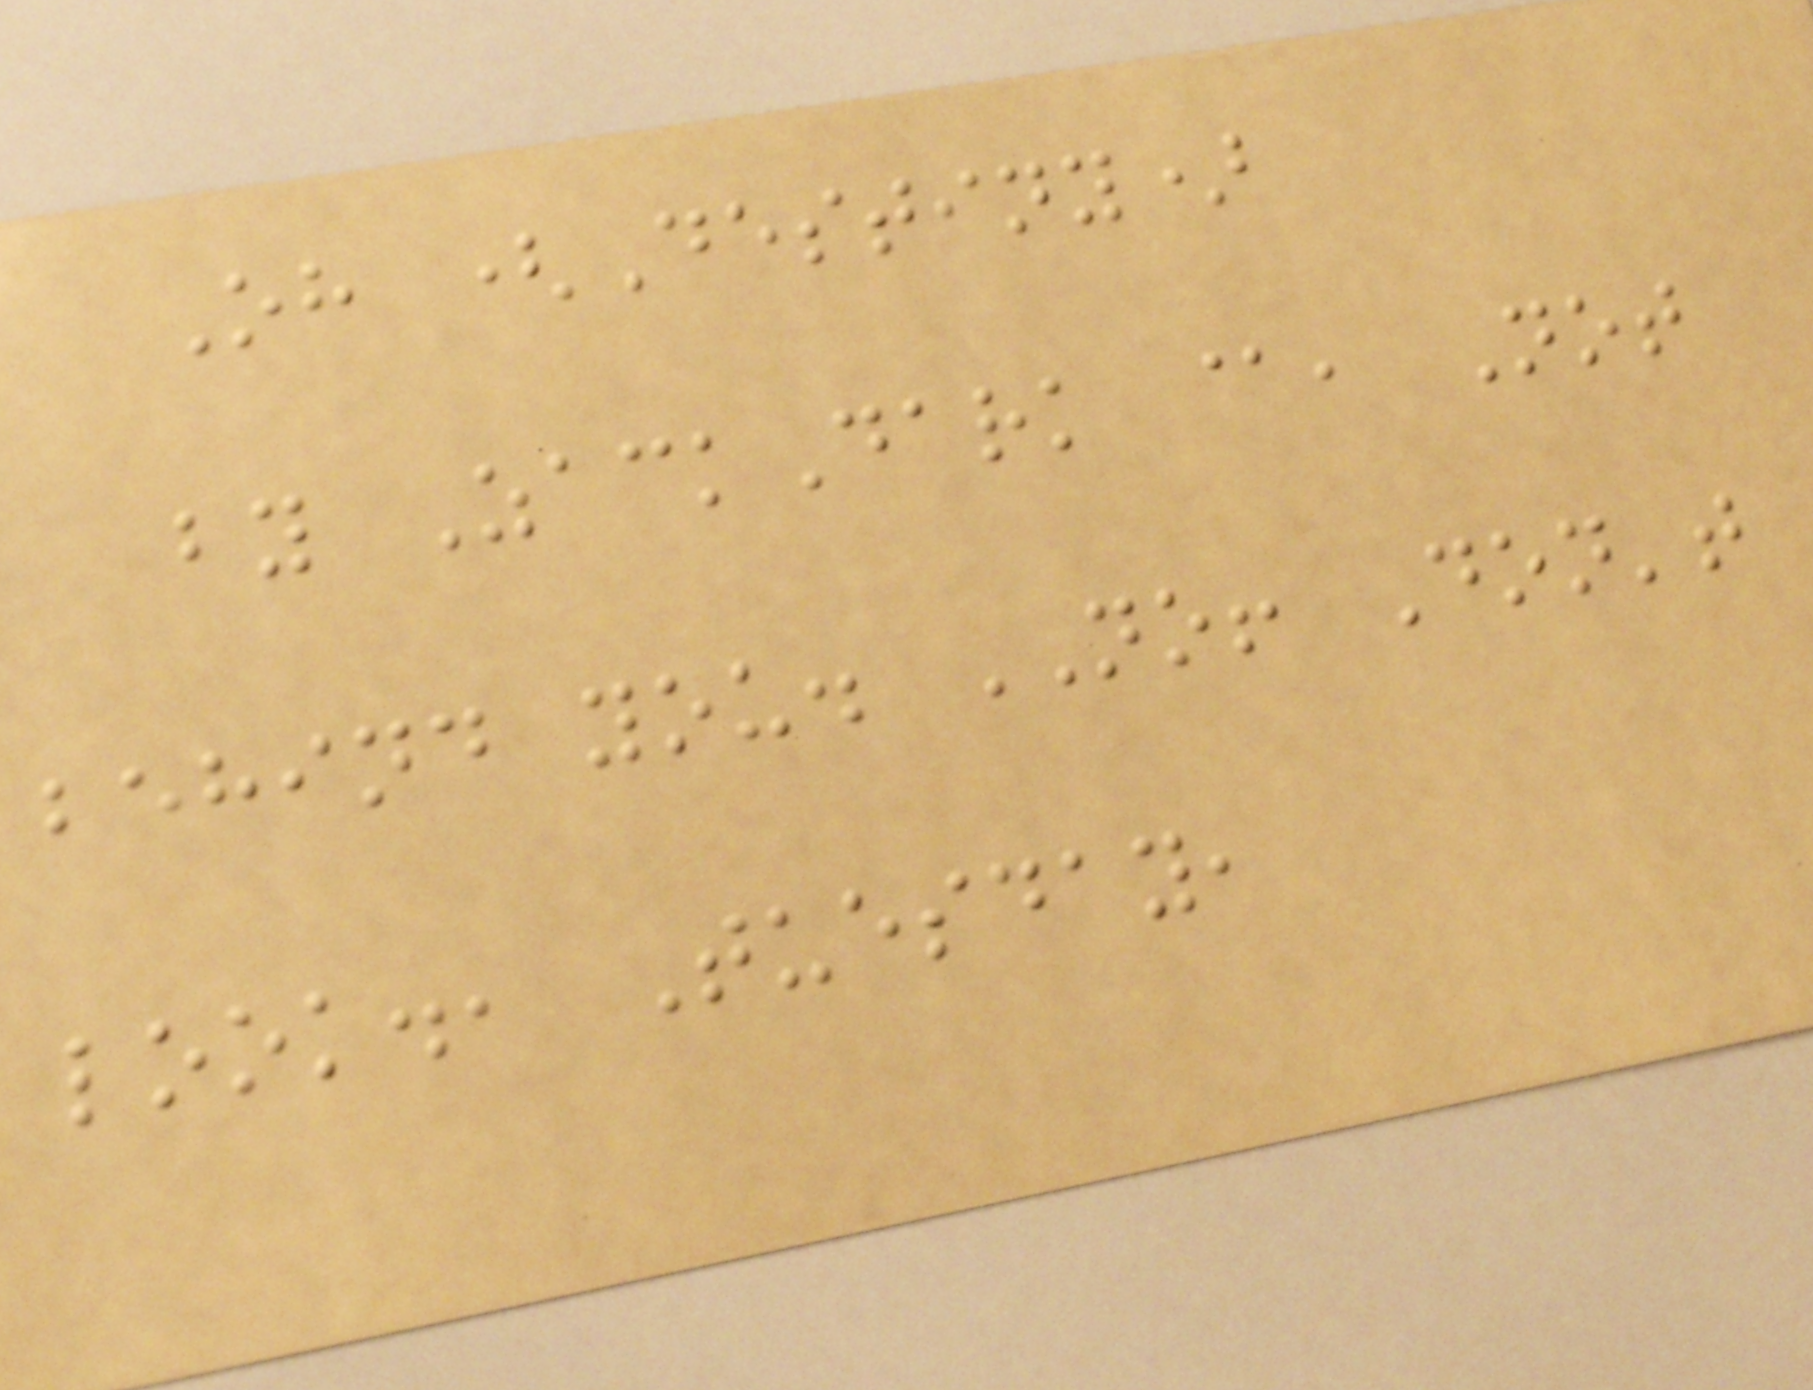Oh (Destiny)
by ZackDark @, Not
behind you. NO! Don't
look., Tuesday,
